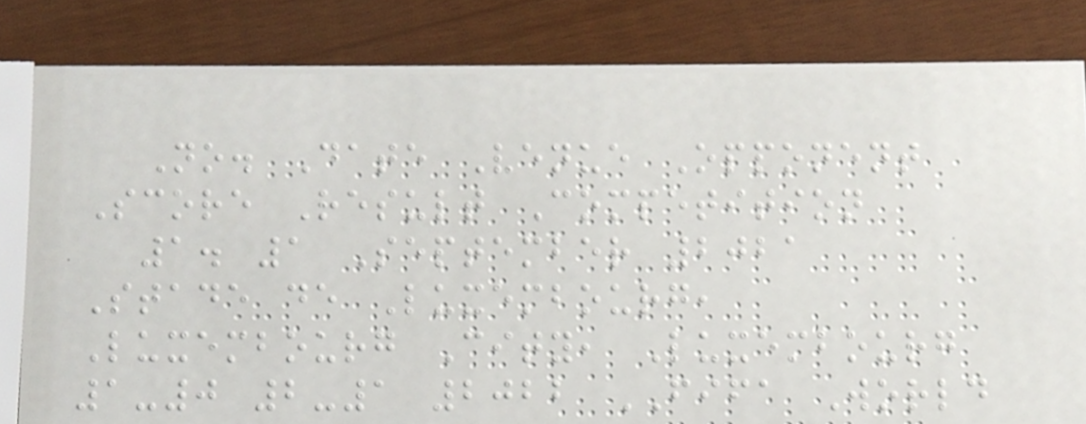No. Date Venue Opponent
Score Result Competition
1. 1 September 2021
Stade de Luxembourg,
Luxembourg City, Luxembourg
1-0 2-1 2022 FIFA World
